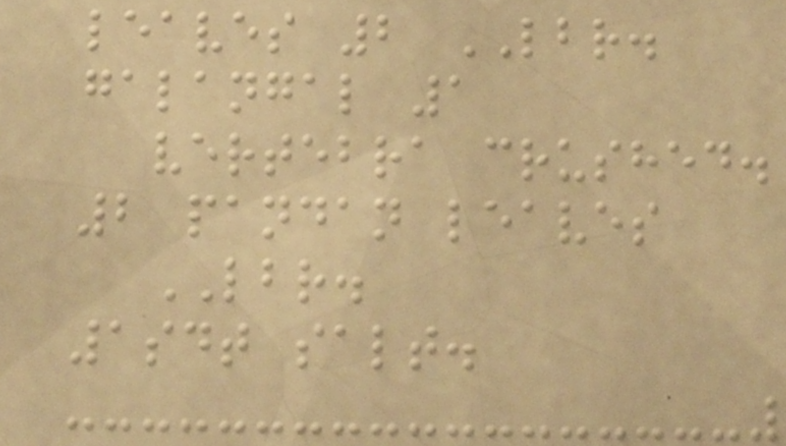leaves 2 LBR.
galangal 1
vertebra crushed.
2 pandan leaves
LBR.
1sdt salt.
